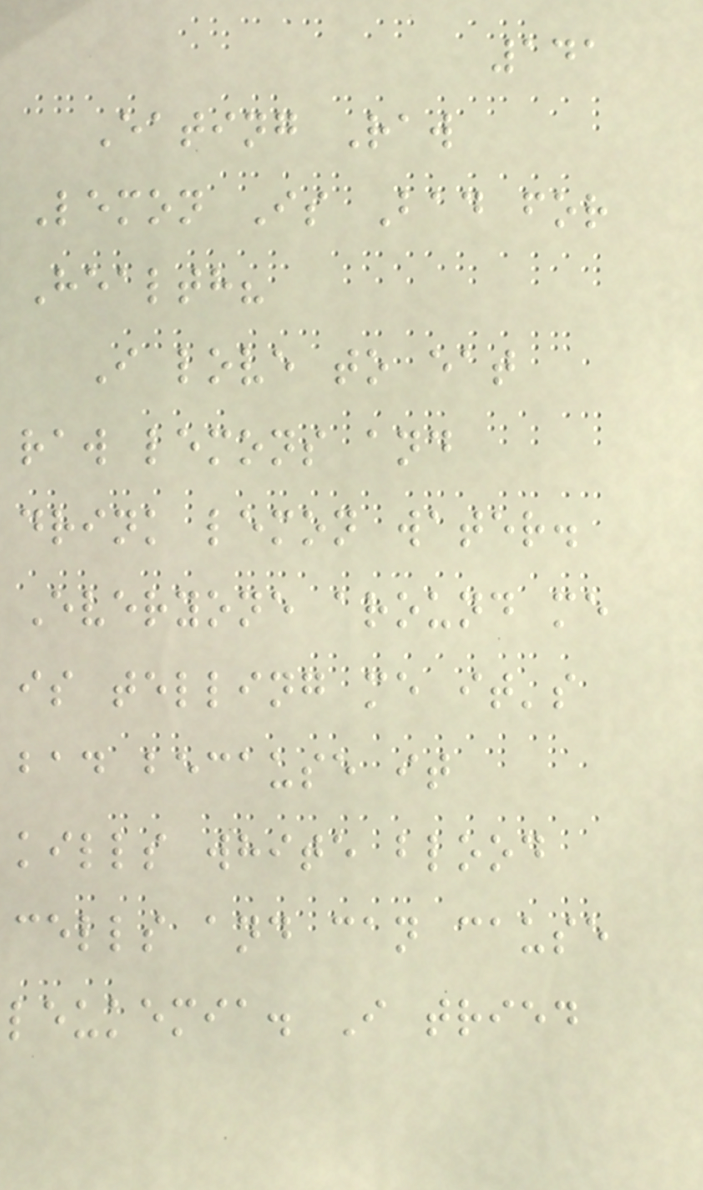141
Eating Raw
Lemon Is Bad for
Health?
I love to eat
raw lemons and
drink lemon water.
Everyone around me
is telling me it's
bad because it
kills white blood
cells and can cause
leukemia. I tried
